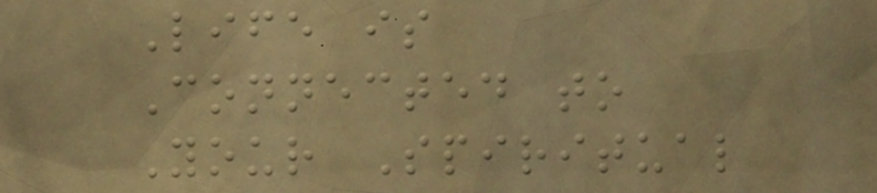Life is
Connected to
Your Spiritual
